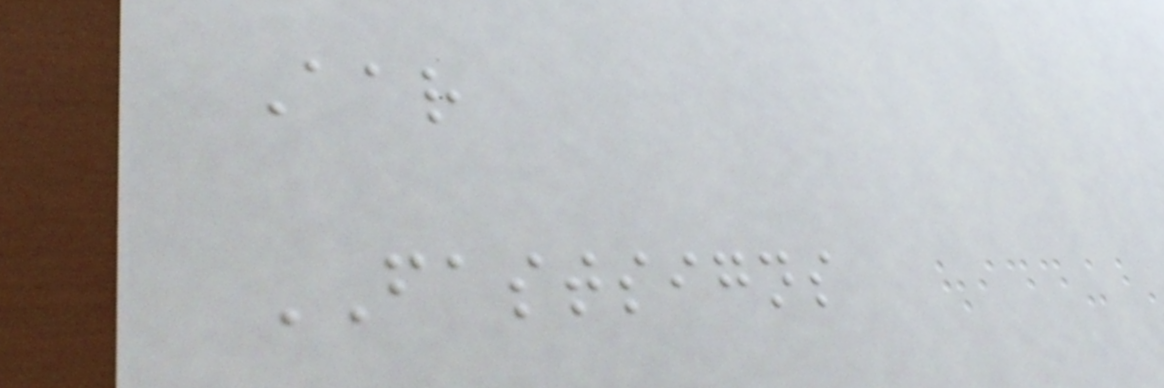Aar
FASTSIGNS
